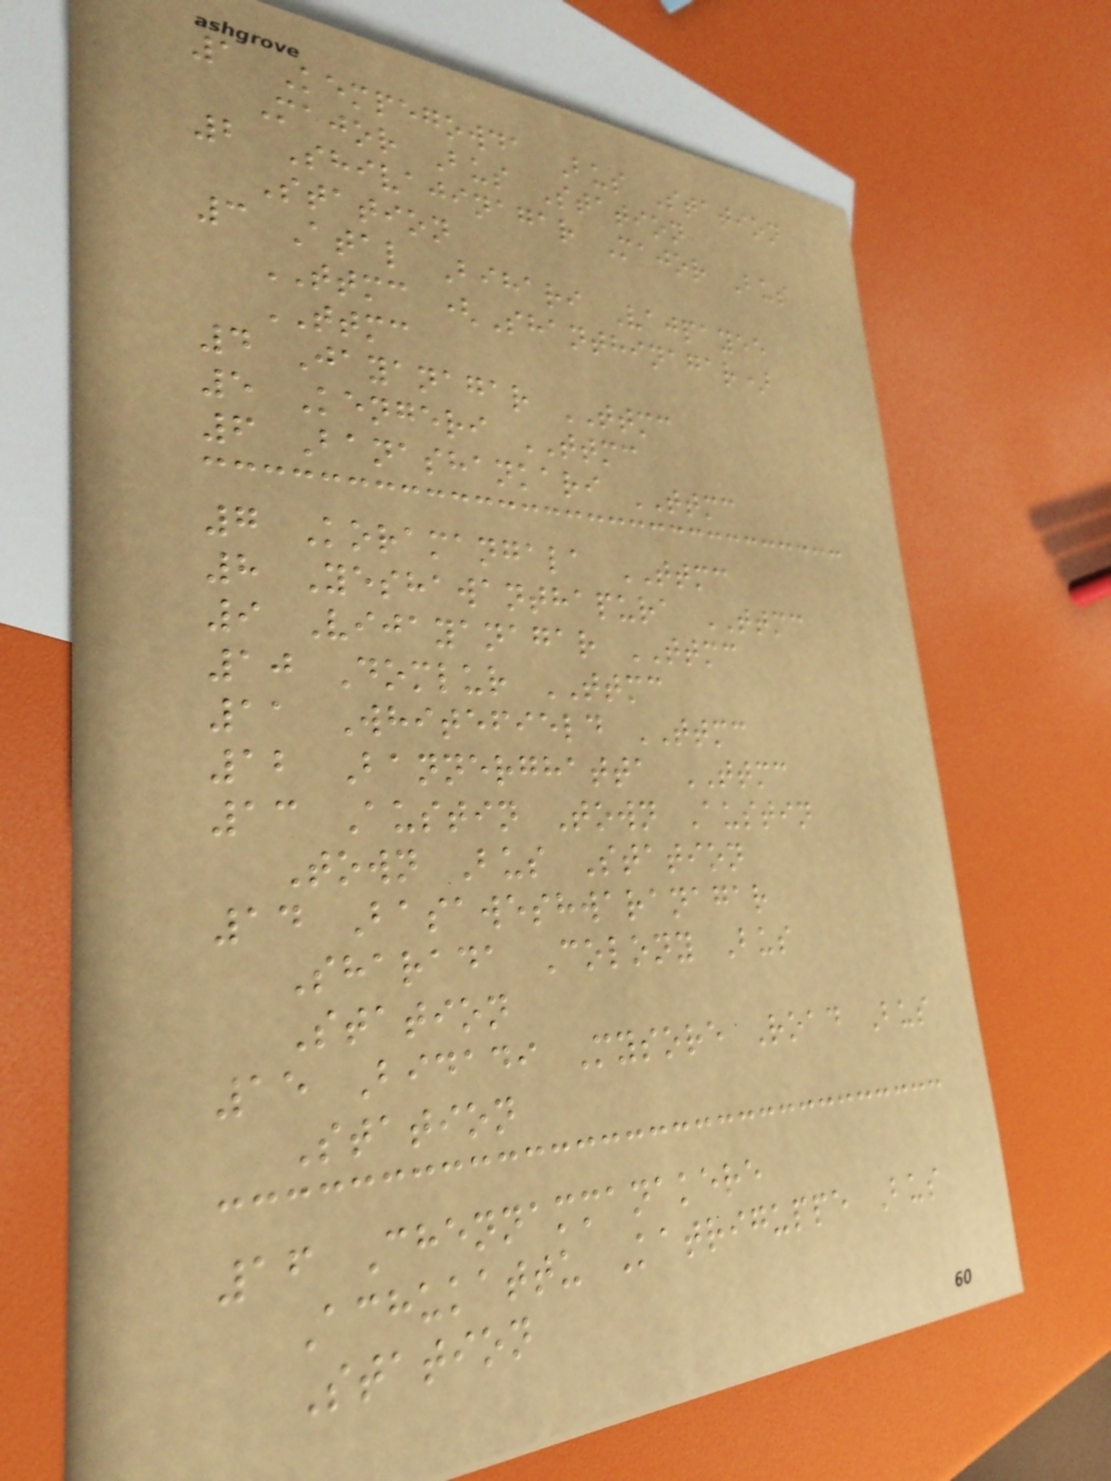1 Kempegowda Bus Station
Major Bus Station
2 Shivajinagar Major Bus
Station
3 Atal Bihari Vajpayee
TTMC (Shanthinagar)
TTMC
4 Jayanagar TTMC
5 Kengeri TTMC
6 Banashankari TTMC
7 Koramangala TTMC
8 Yeshawanthapura TTMC
9 Vijayanagar TTMC
10 Domlur TTMC
11 Whitefield TTMC
12 Bannerghatta TTMC
13 Austin Town Austin
Town Bus Station
14 Basaweshwaranagar
Sharada Colony Bus
Station
15 Bidadi Mysore Road Bus
Station
16 Chennammanakere
Achukattu Katriguppe Bus
Station
